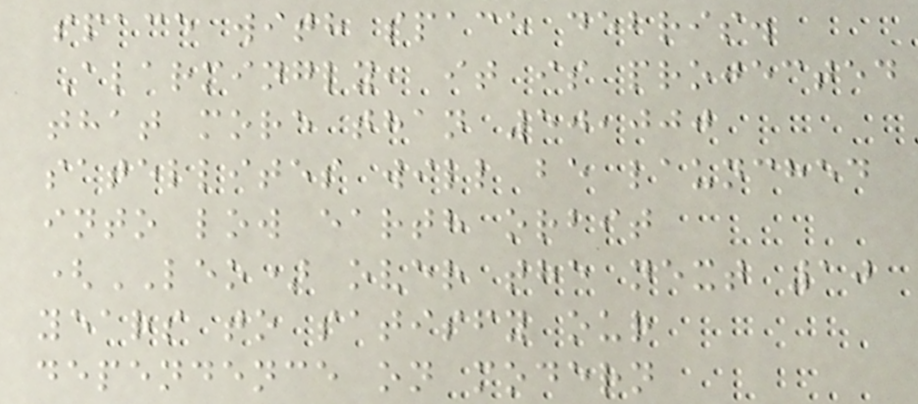space with space debris.
Alarmingly, it is projected
that more than 50,000
satellites will be launched
into low earth orbit
(LEO) over the next 10
years to satisfy our
dependence on modern
